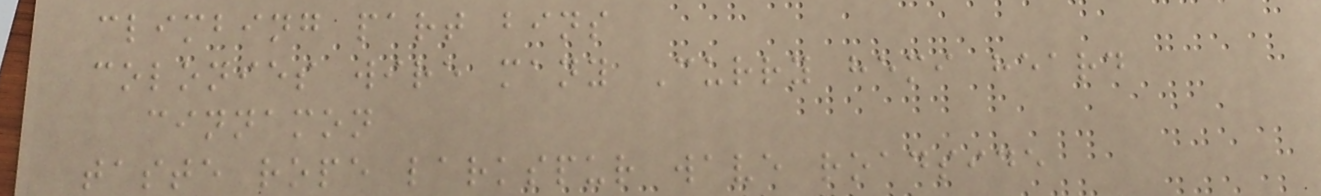climbing part bins
colonies wire many Curry hemi heard
cinnamon
taste rope larkspur wave roadside
